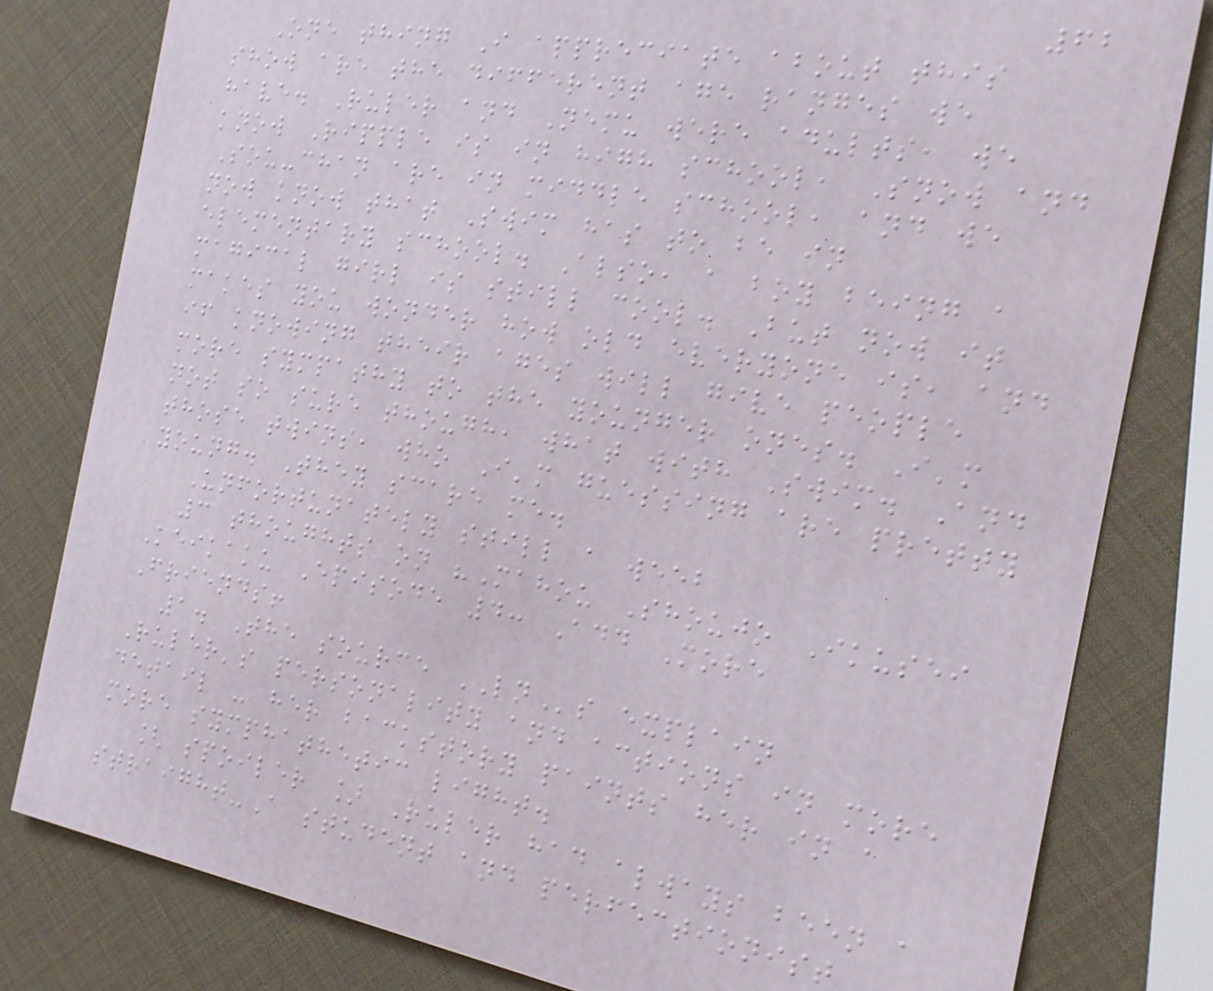62
One thing I appreciate about this
show are the different age ranges we
have. Ruler and Nemu were adults, we
know Ripple is in high school, Snow and
Sou-chan are in middle school, and we
now know that Swim has to be in
elementary school. Also, a boy being a
magical girl is still cool. But now it
makes you wonder how old everyone is, and
if knowing their ages will give people
more sympathy to the younger ones. I'm
not so sure though, what with Swim. And
those twins, who I'm guessing are pretty
young. They scare me.
Unfortunately still a weeb
3 thoughts on "Mahou Shoujo Ikusei
Keikaku Episode 4: Add More
Friends!
1. The source LNs explain
Ruler's personality and actions in more
detail - her backstory paints her in a
more symphathetic light.
[ spoiler ] Ruler had always been a
straight-A student and perfectionist
